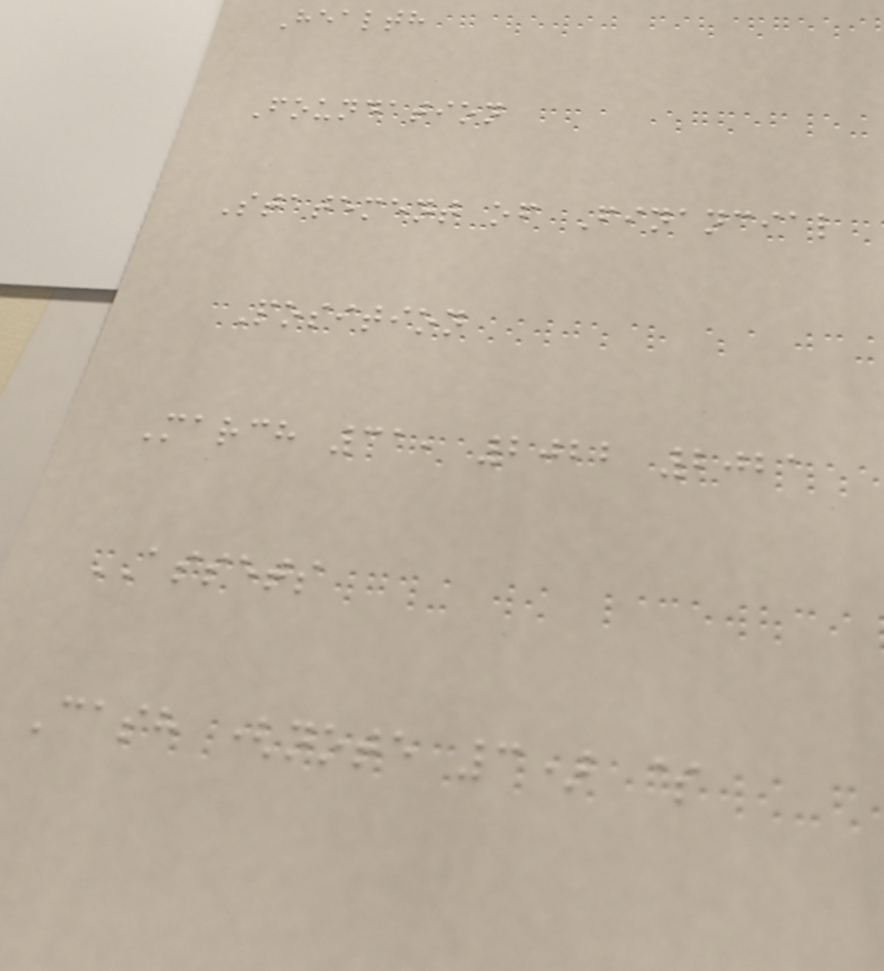Health
Foundation
Statement of Financial
Position
March 31, 2022 2021
ASSETS
Cash (note 3) $
